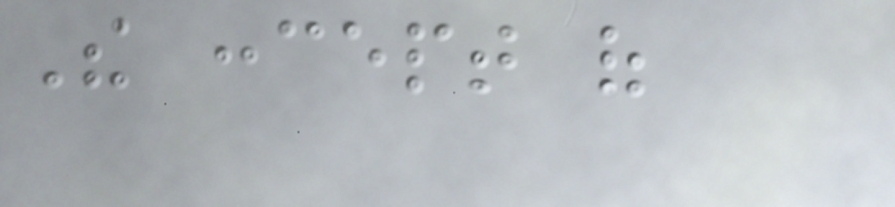The concept of
